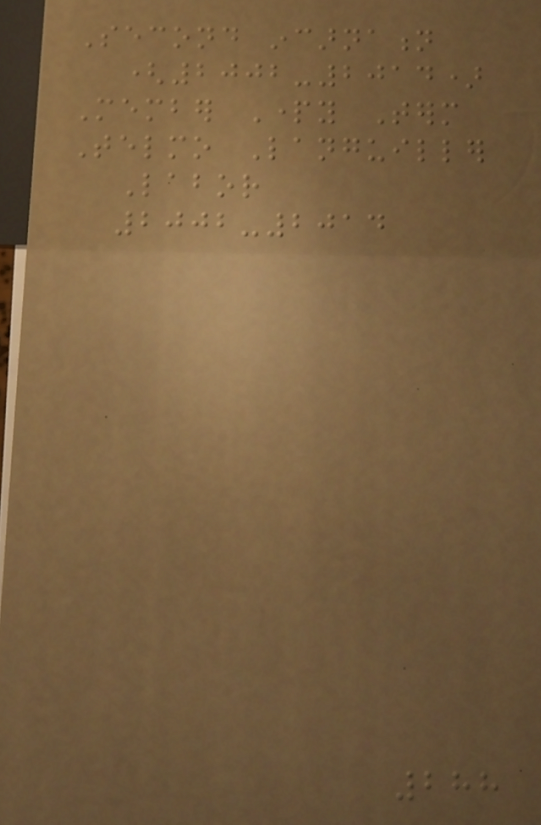Second incarnation
(2002-2014)
Member Party Term
Telmo Languiller
Labor
2002-2014
288
